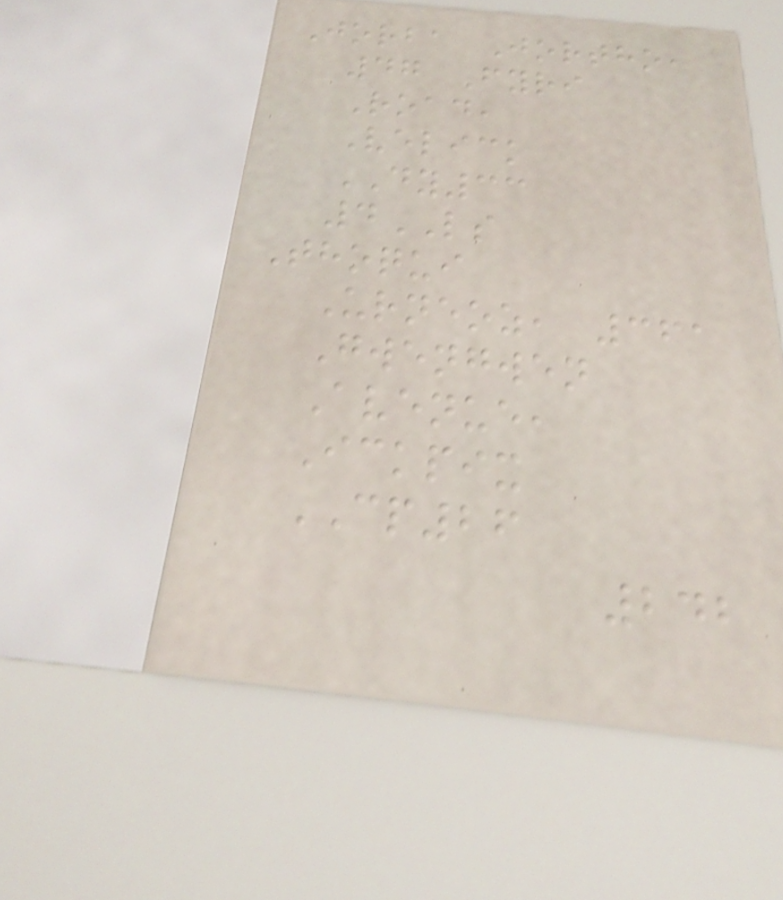Jorba Jortho,
47 Fyri
Road,
Velick
DY33
4LS
Thoqui
Urneoz, 361
Gwengwen
Avenue,
Ickpix
CP26
242
